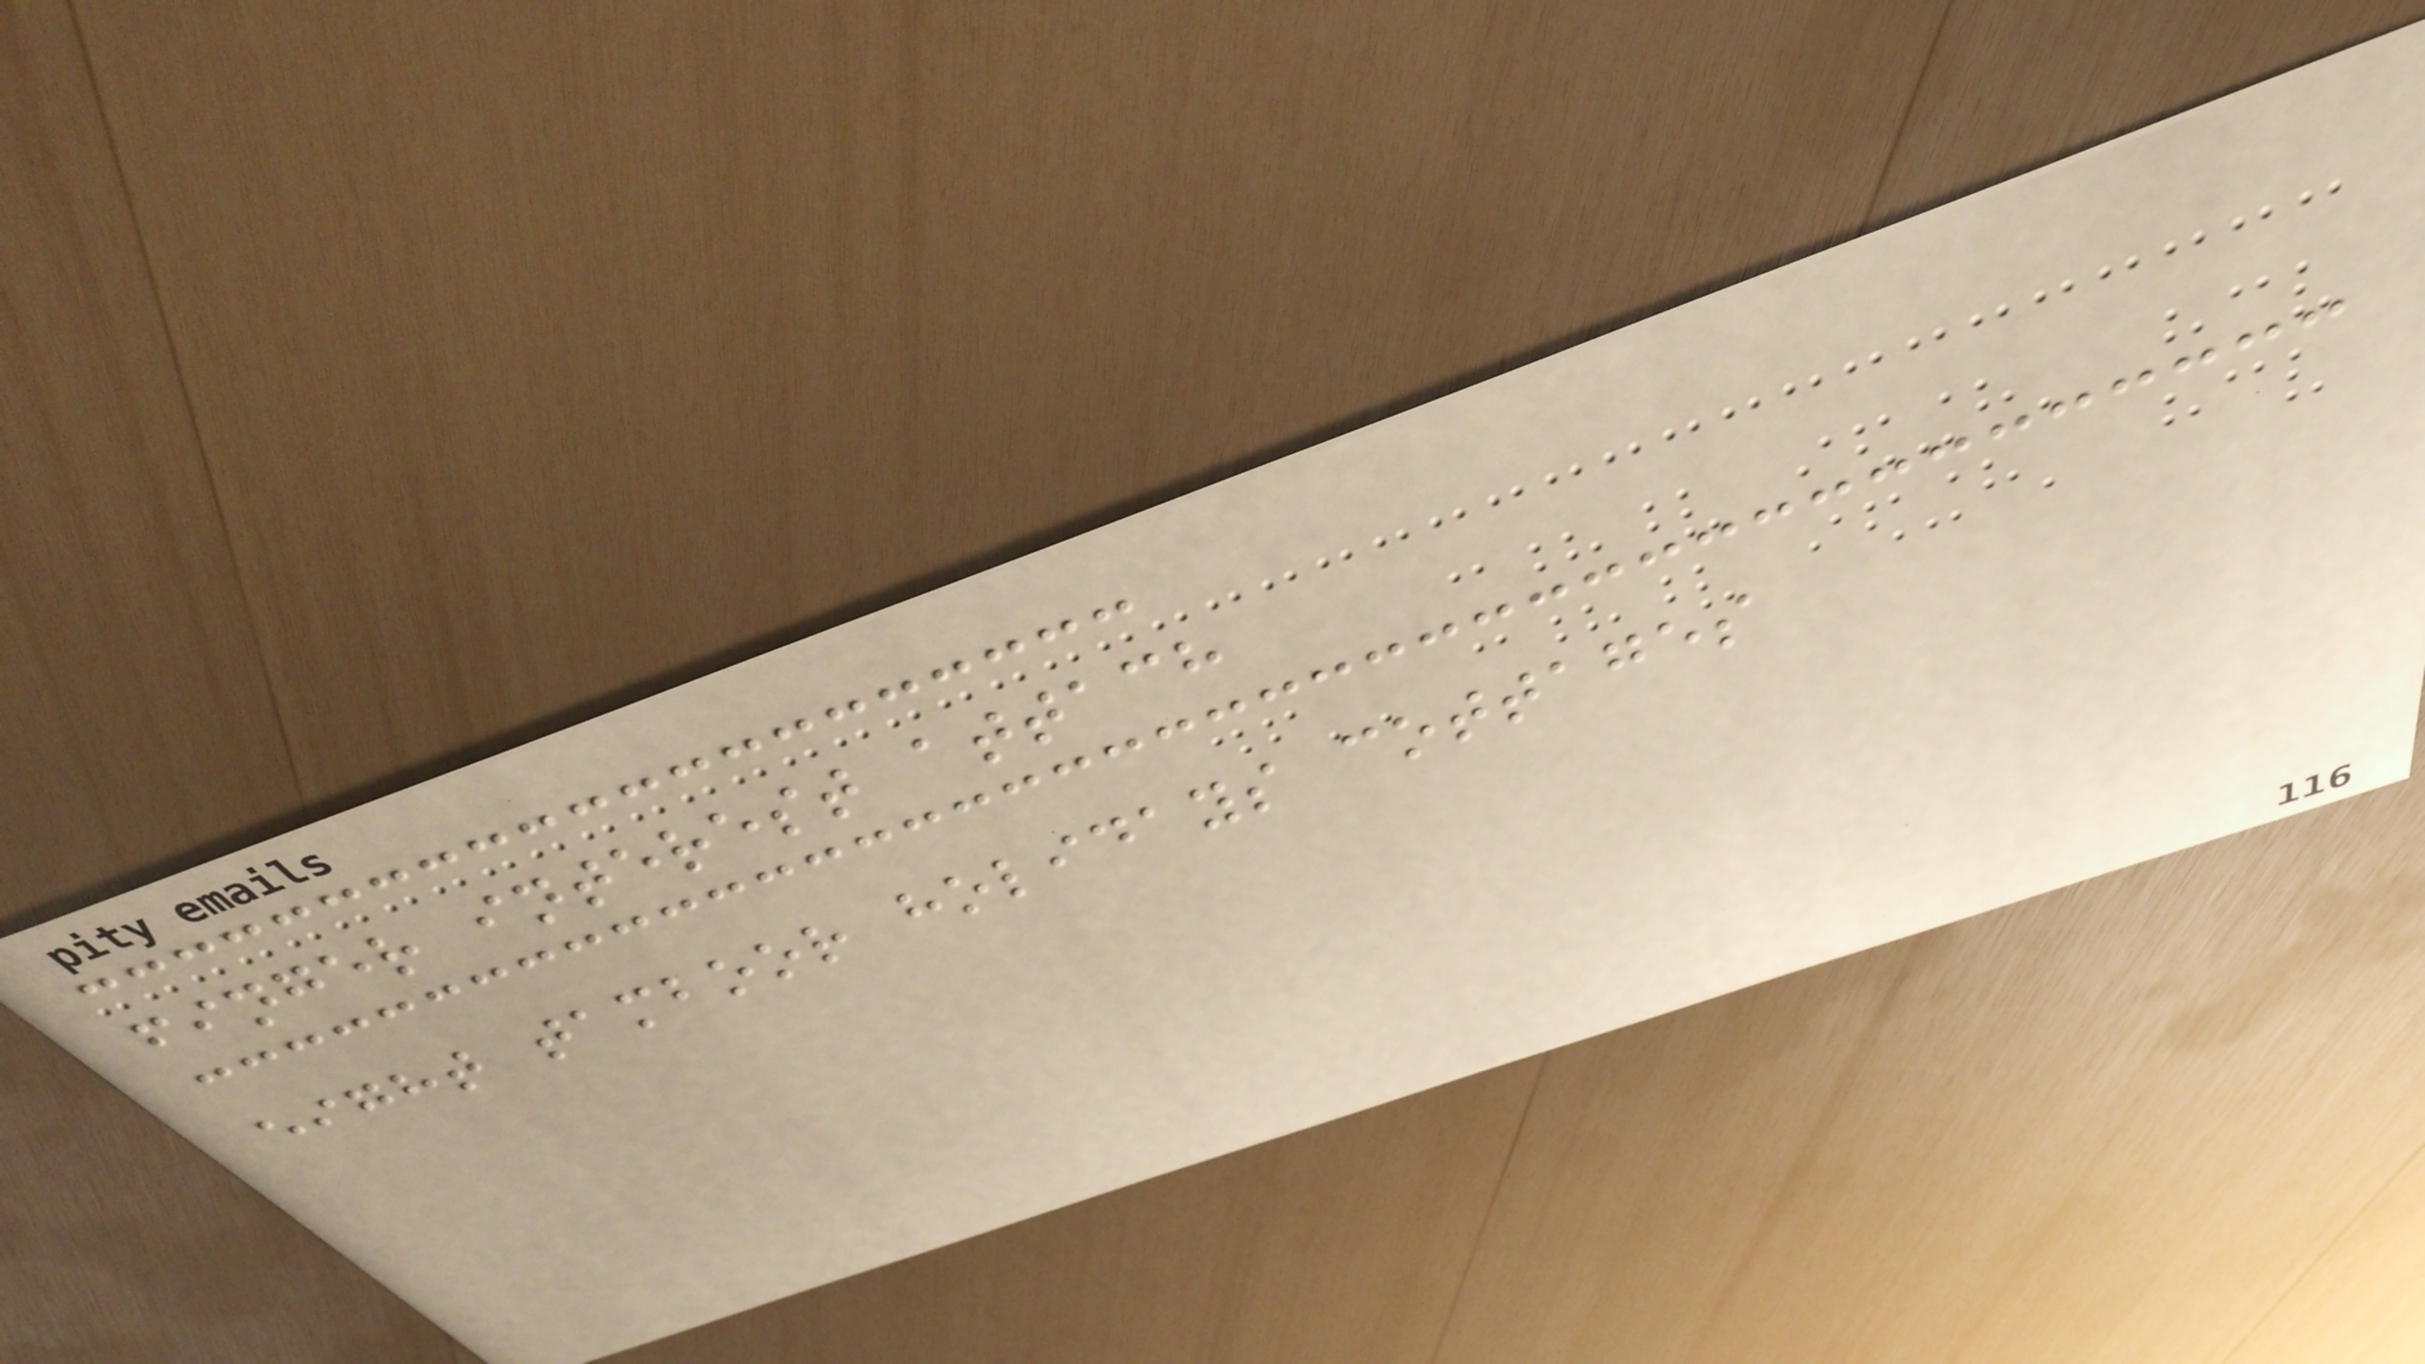finger interest attach
eight tamboor holidays cottages
